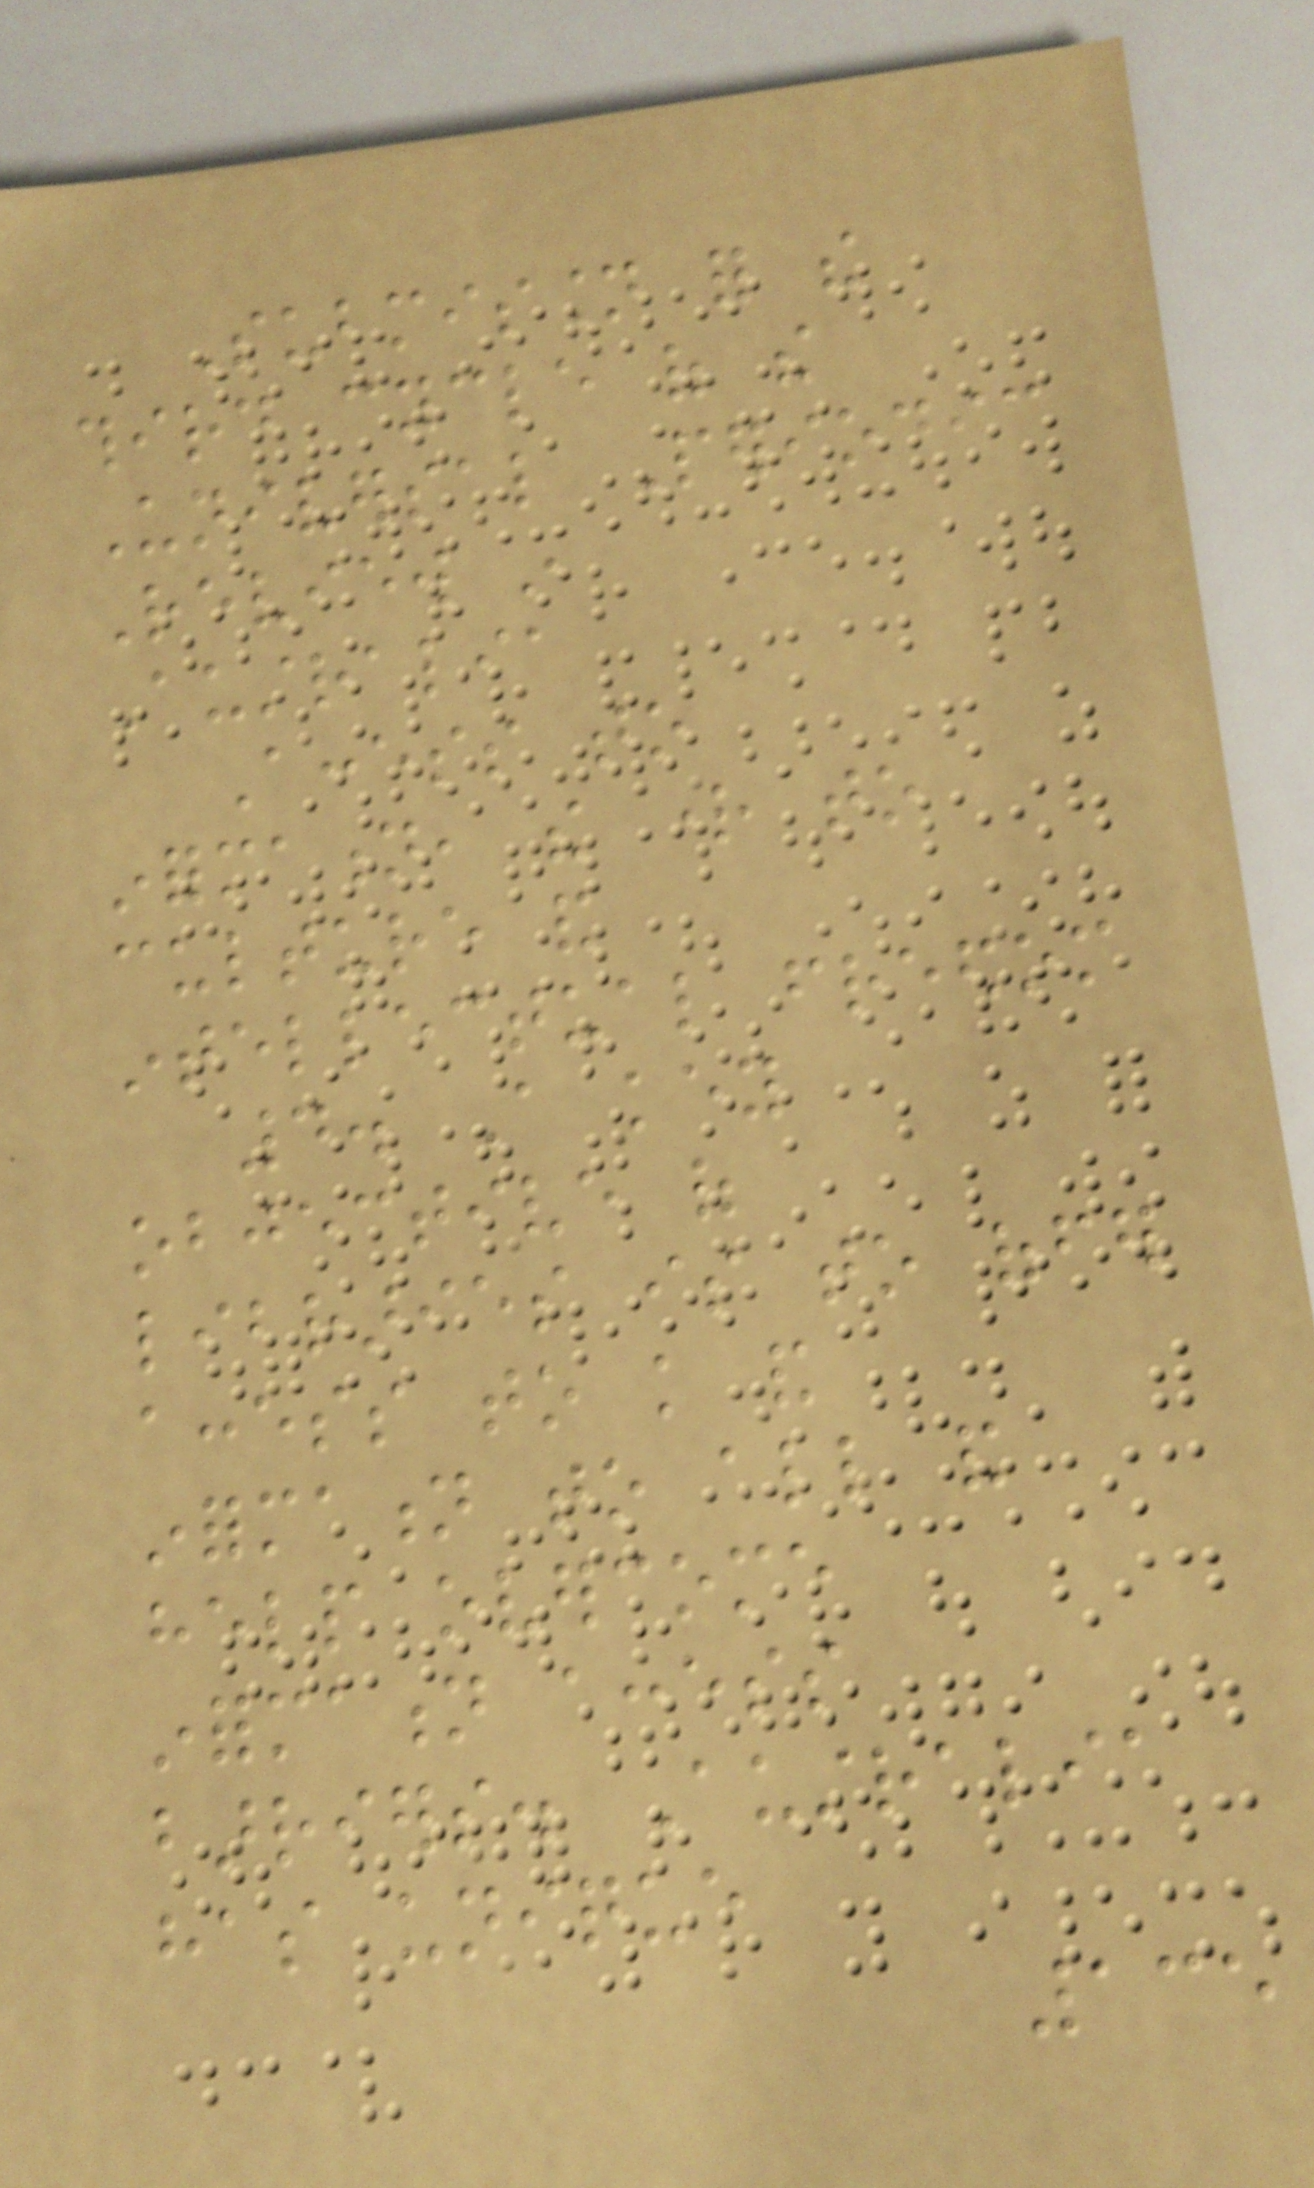Submission for the
third cycle of the
Universal Periodic
Review in
Australia
Access to
information, the right to
culture and
intellectual freedom
4. A key
objective of
libraries is to offer
access to knowledge and
information to all and
help overcome
information access
barriers. Australia
has unique
135
